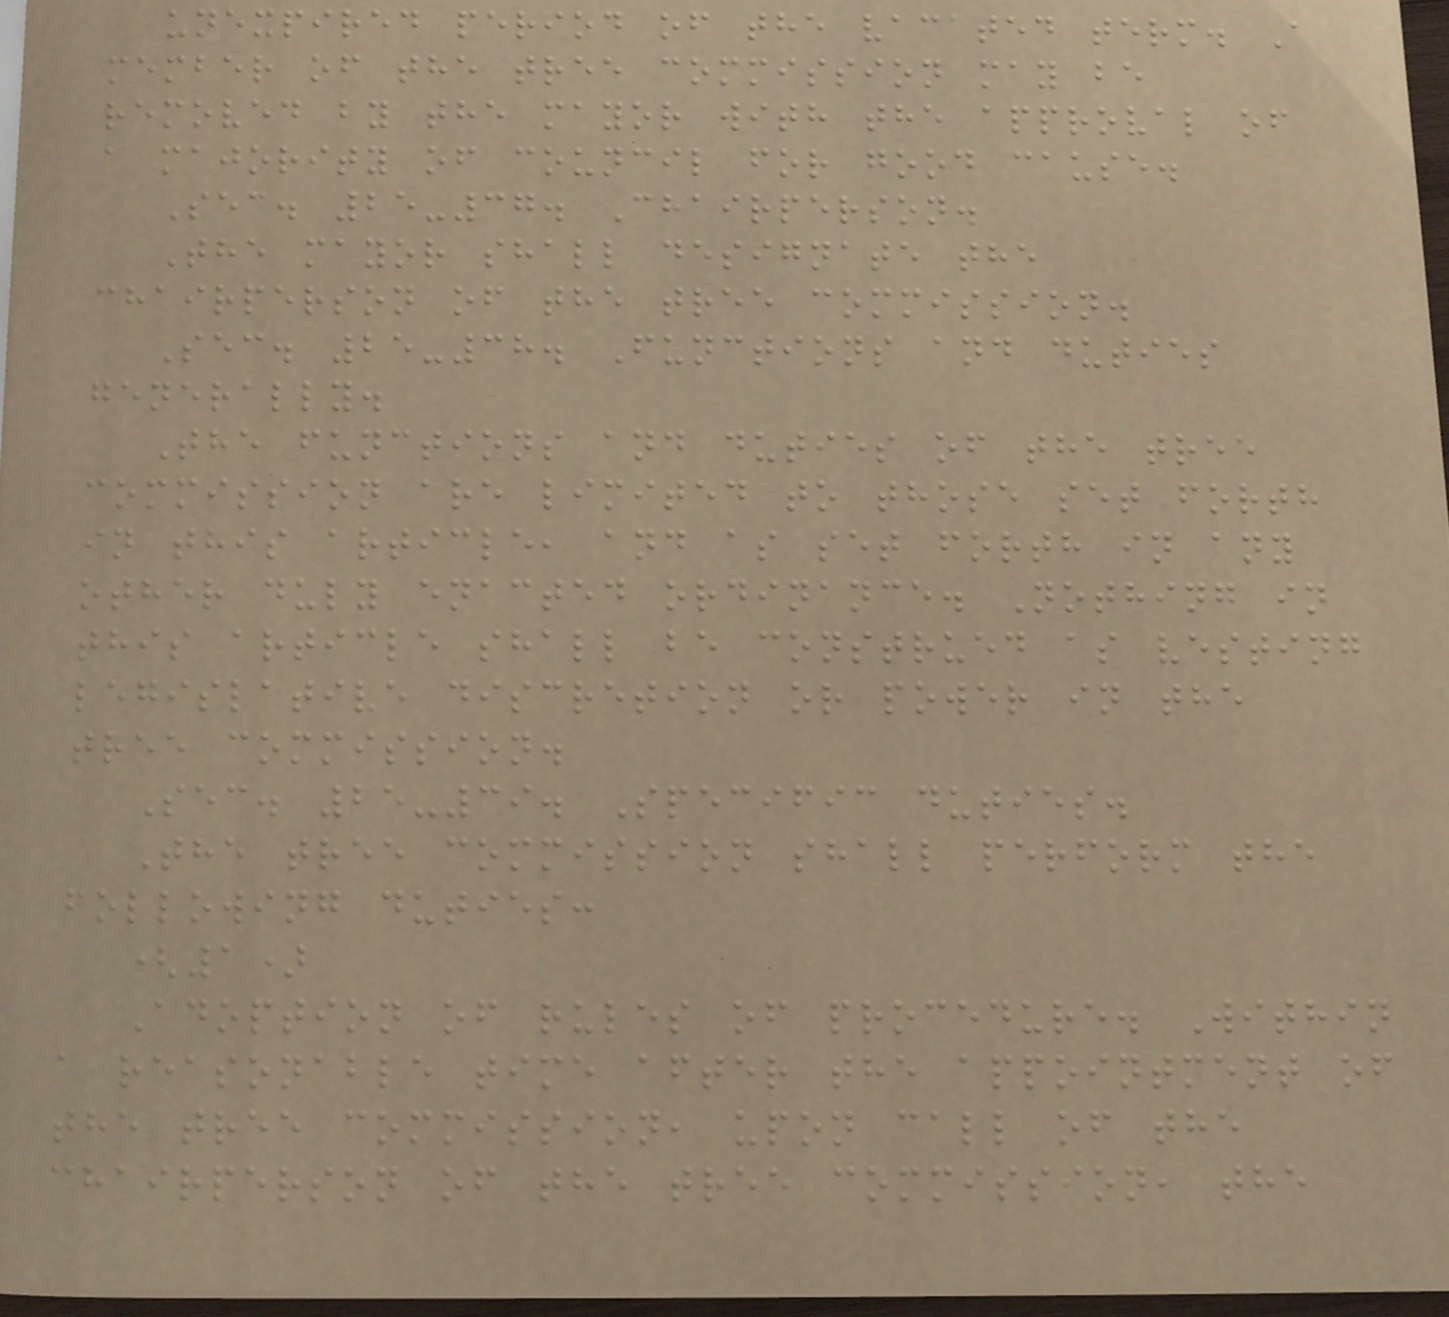unexpired period of the vacated term. A
member of the tree commission may be
removed by the mayor with the approval of
a majority of council for good cause.
Sec. 25-37. Chairperson.
The mayor shall designate the
chairperson of the tree commission.
Sec. 25-38. Functions and duties
generally.
The functions and duties of the tree
commission are limited to those set forth
in this article, and as set forth in any
other duly enacted ordinance. Nothing in
this article shall be construed as vesting
legislative discretion or power in the
tree commission.
Sec. 25-39. Specific duties.
The tree commission shall perform the
following duties:
(1)
Adoption of rules of procedure. Within
a reasonable time after the appointment of
the tree commission, upon call of the
chairperson of the tree commission, the
